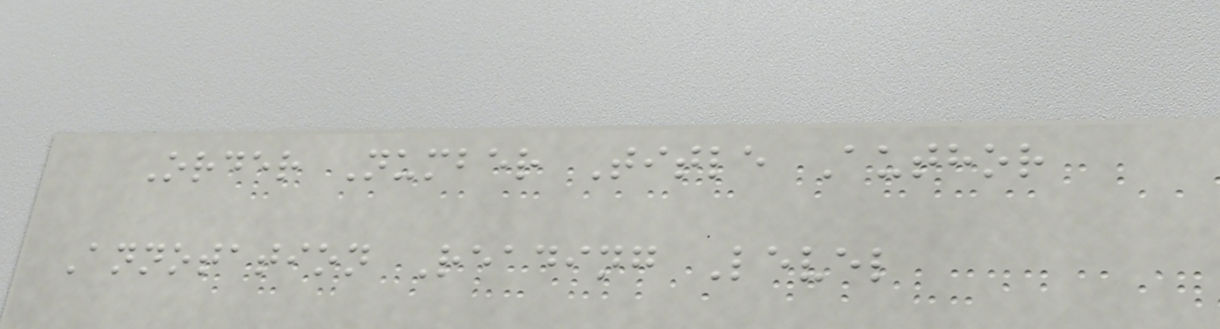Order Number Title Author
Annotation Reading Level
